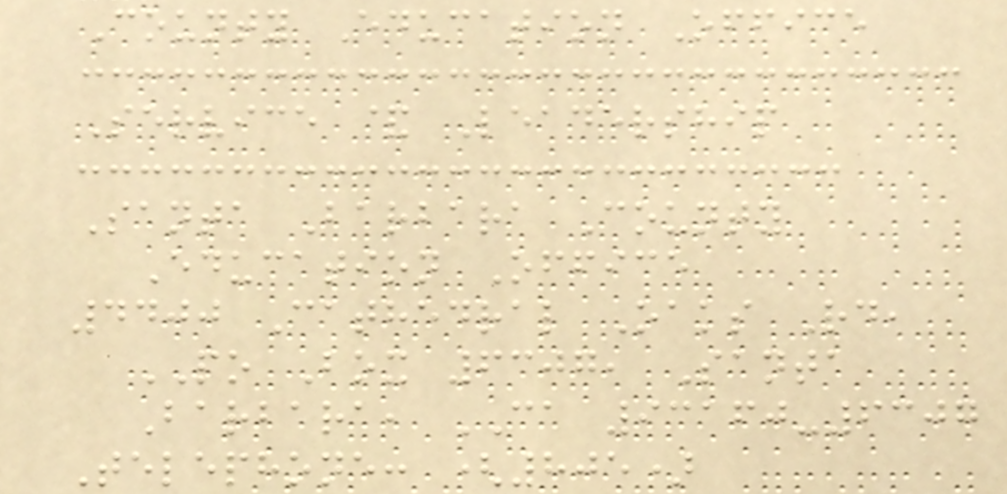County Education Office
Service & Leadership
Santa Barbara County
Education Office
4400 Cathedral Oaks Rd,
PO Box 6307, Santa
Barbara, CA 93160-6307
Telephone: (805)
